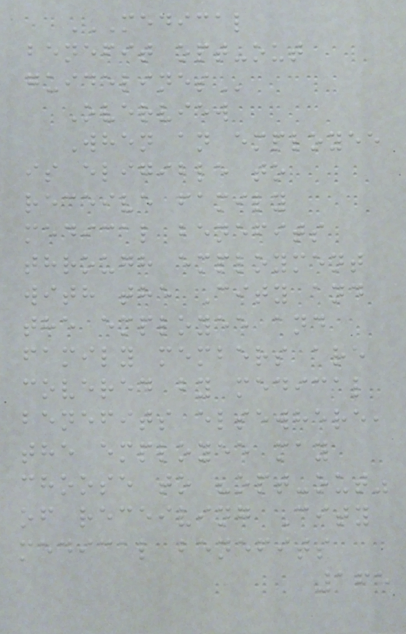MEDICAL
BENEFIT OPT-OUT
GUIDELINES
Overview
When an employee
is eligible to
receive family
medical benefits
through employment
with the City and
the employee and
family members are
covered by medical
benefits elsewhere,
the employee may
choose to "opt-out"
of receiving City
medical benefits
168
